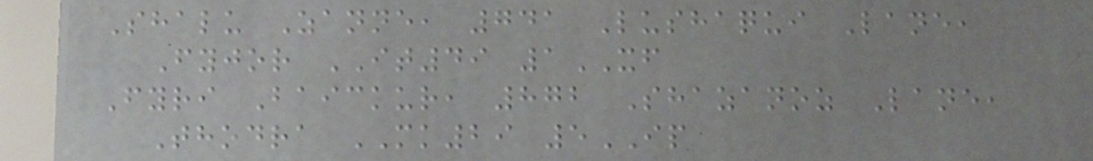Shalu Zanne, 741 Lushaqui Lane,
Fyjor IT49 1XF
Fyri Baickur, 872 Shazanoz Lane,
Thodra MK29 5IP
